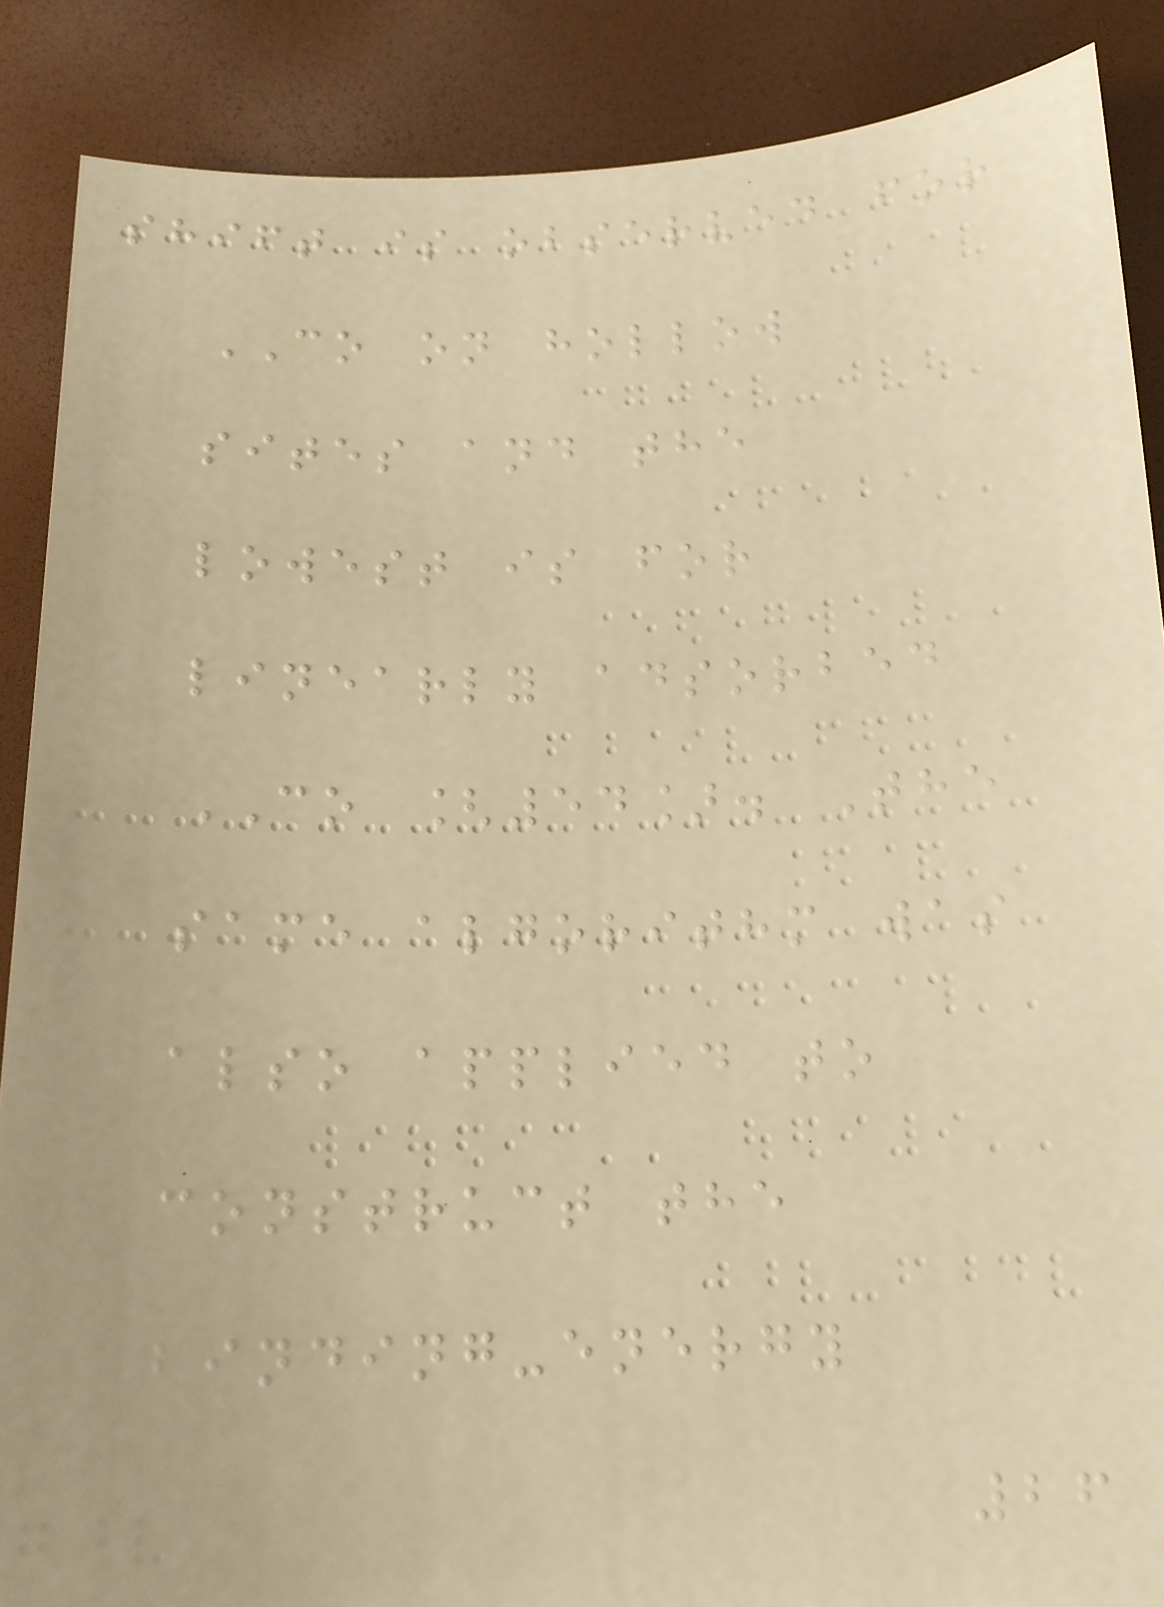shift is observed for
CO on hollow
sites and the
lowest is for
linearly adsorbed
CO [54]. The
same algorithm was
also applied to
construct the
binding-energy
26
